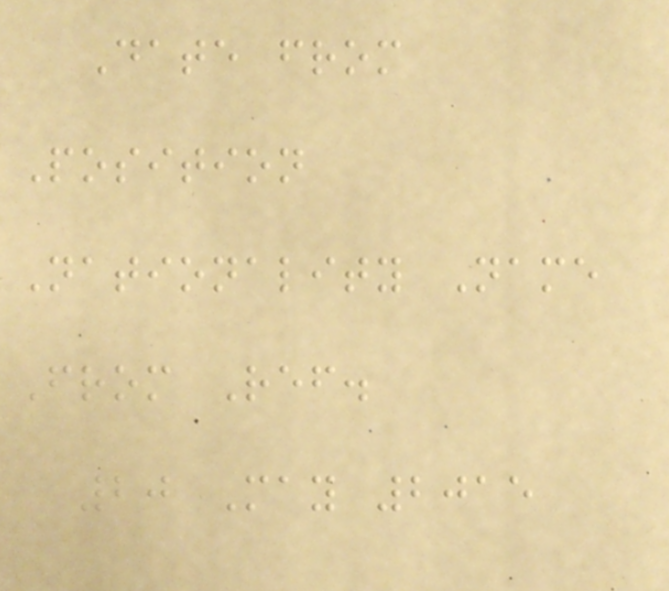Date from
Position
Nationality Name
From Ref.
20 May 2015
